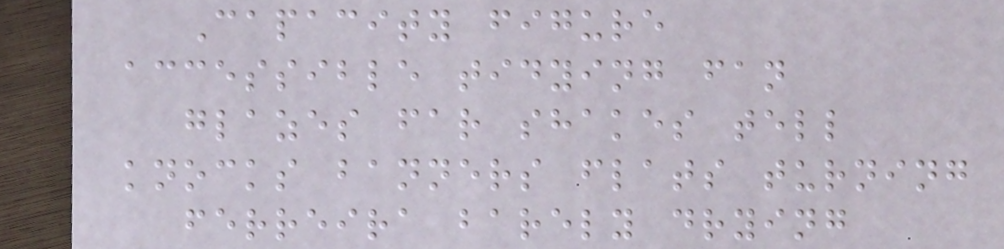Capacity figure
accessible tidying fan
glazes far shakes tell
knocks banners flats turning
ferreira barely drying
